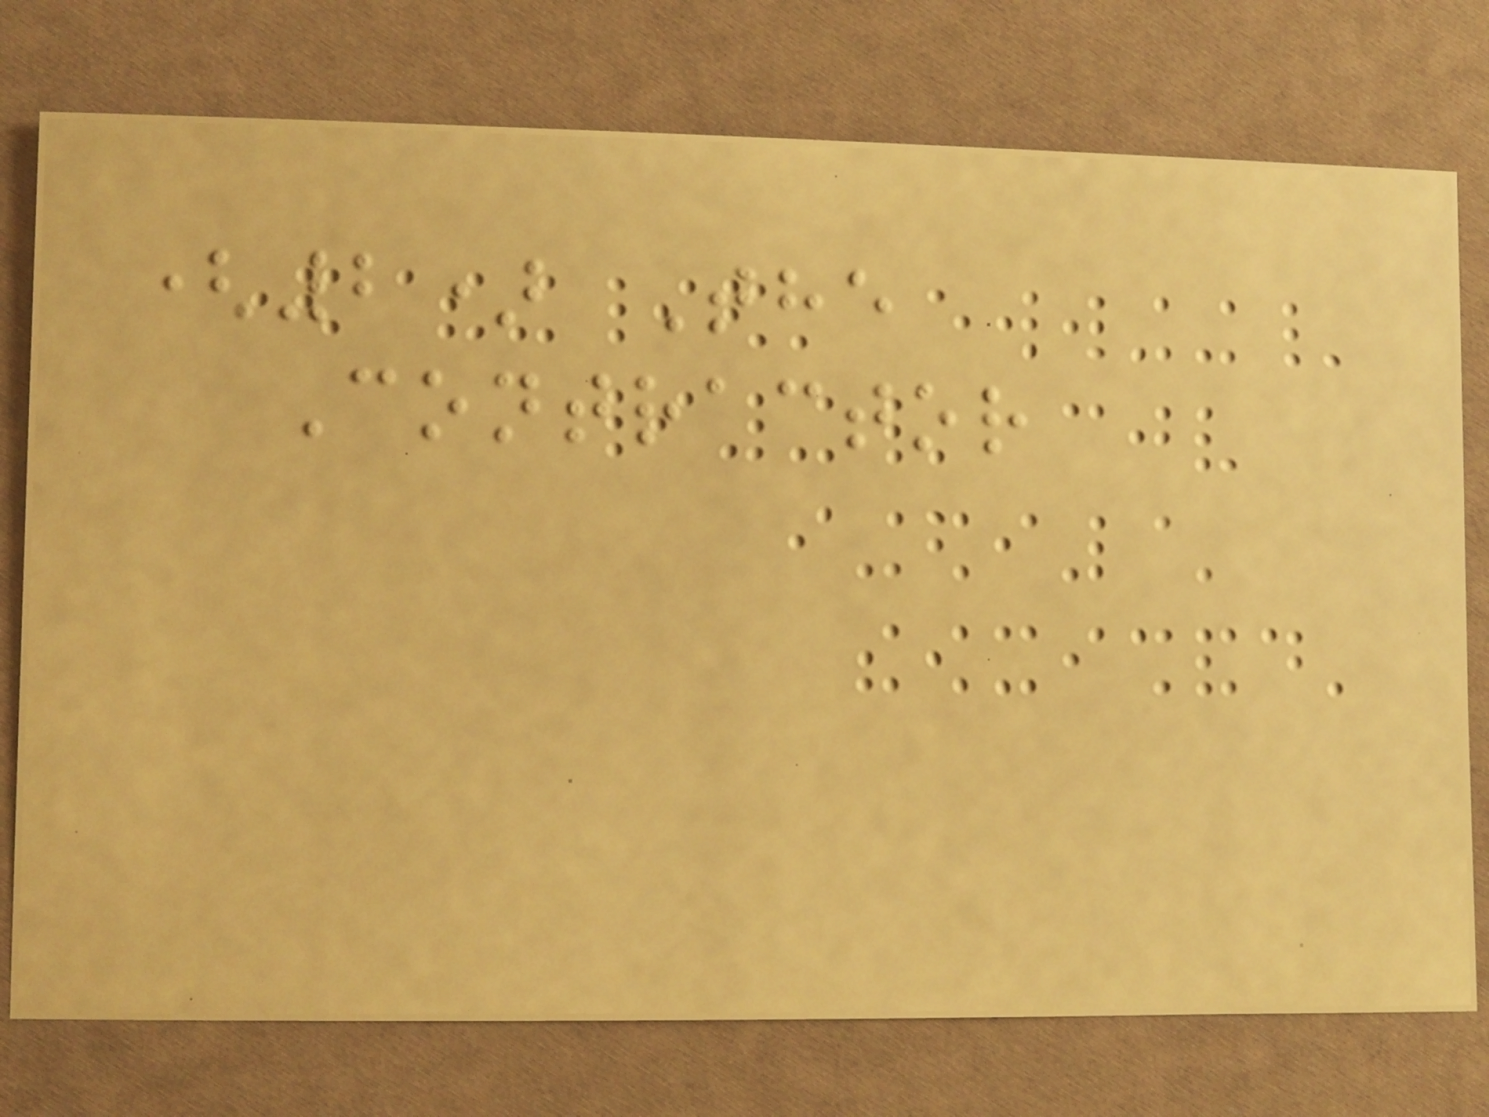(2) The
Contractor
